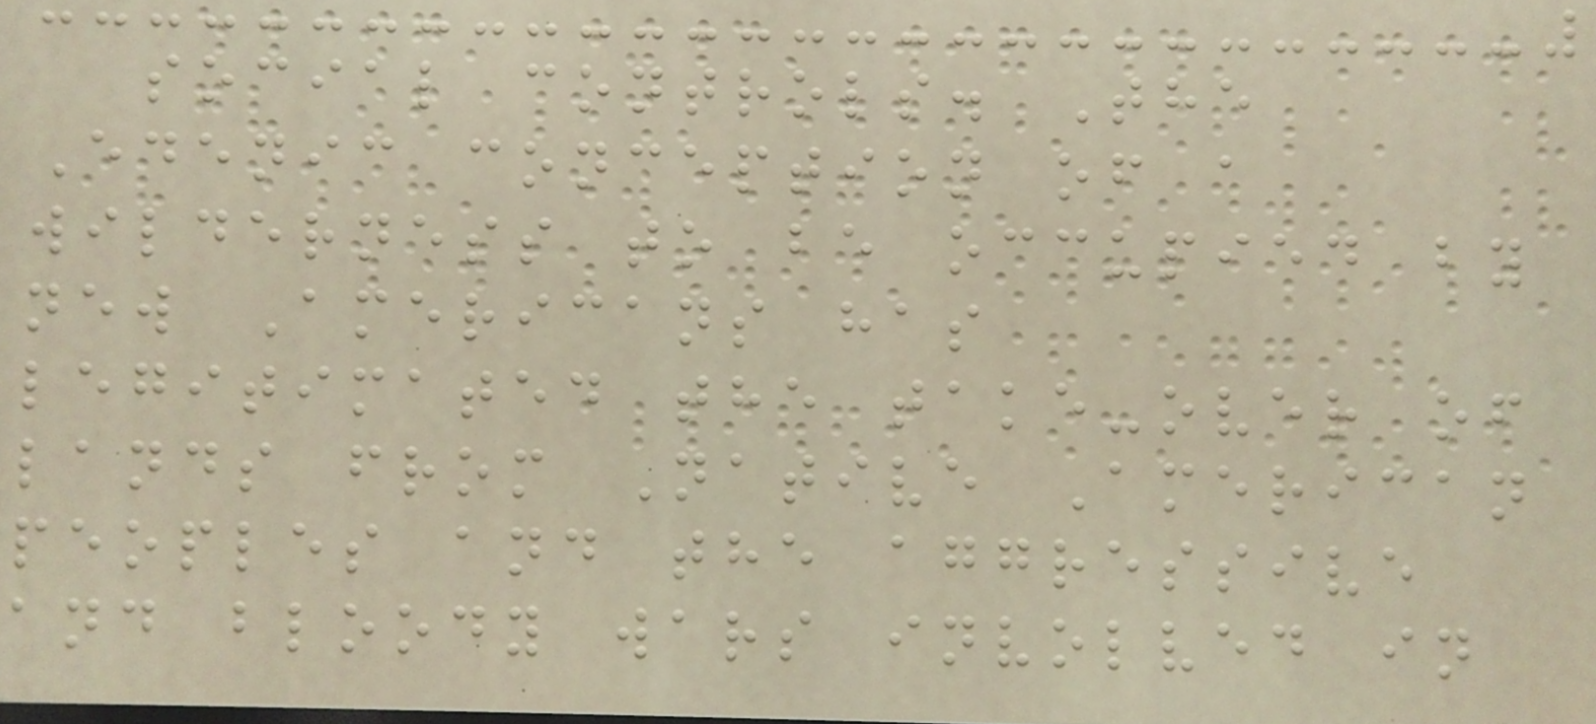social controls. The
Edenic conception of a
wilderness to be occupied by
new Americans has
legitimated the take-over of
lands from Native American
peoples and the aggressive
and bloody wars involved in
